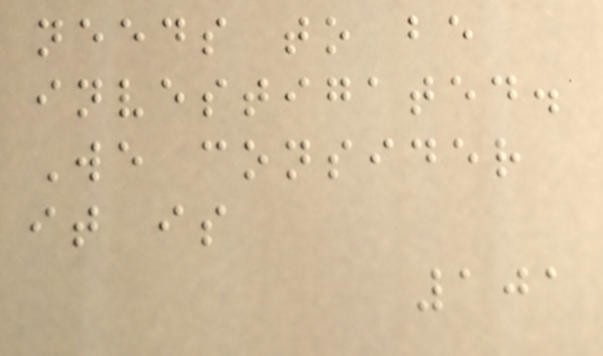needs to be
investigated.
We consider
it is
101
